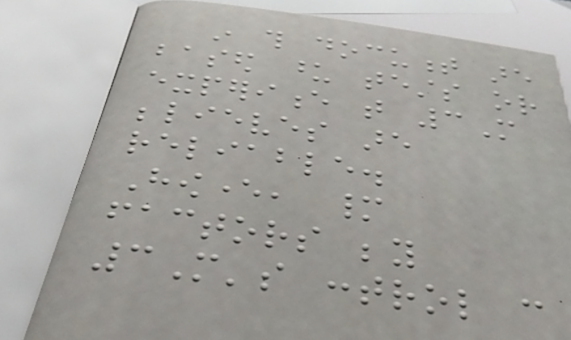in this document are
based upon tests or
experience that 3M
believes are
reliable.
However, many
factors beyond
3M's control can
